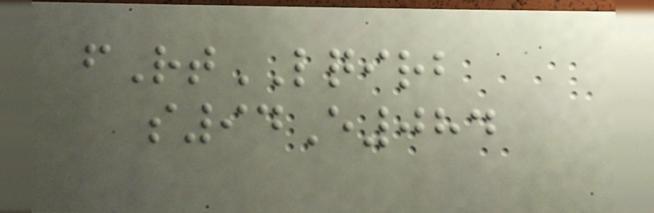fRtLQIRB
s94E084
